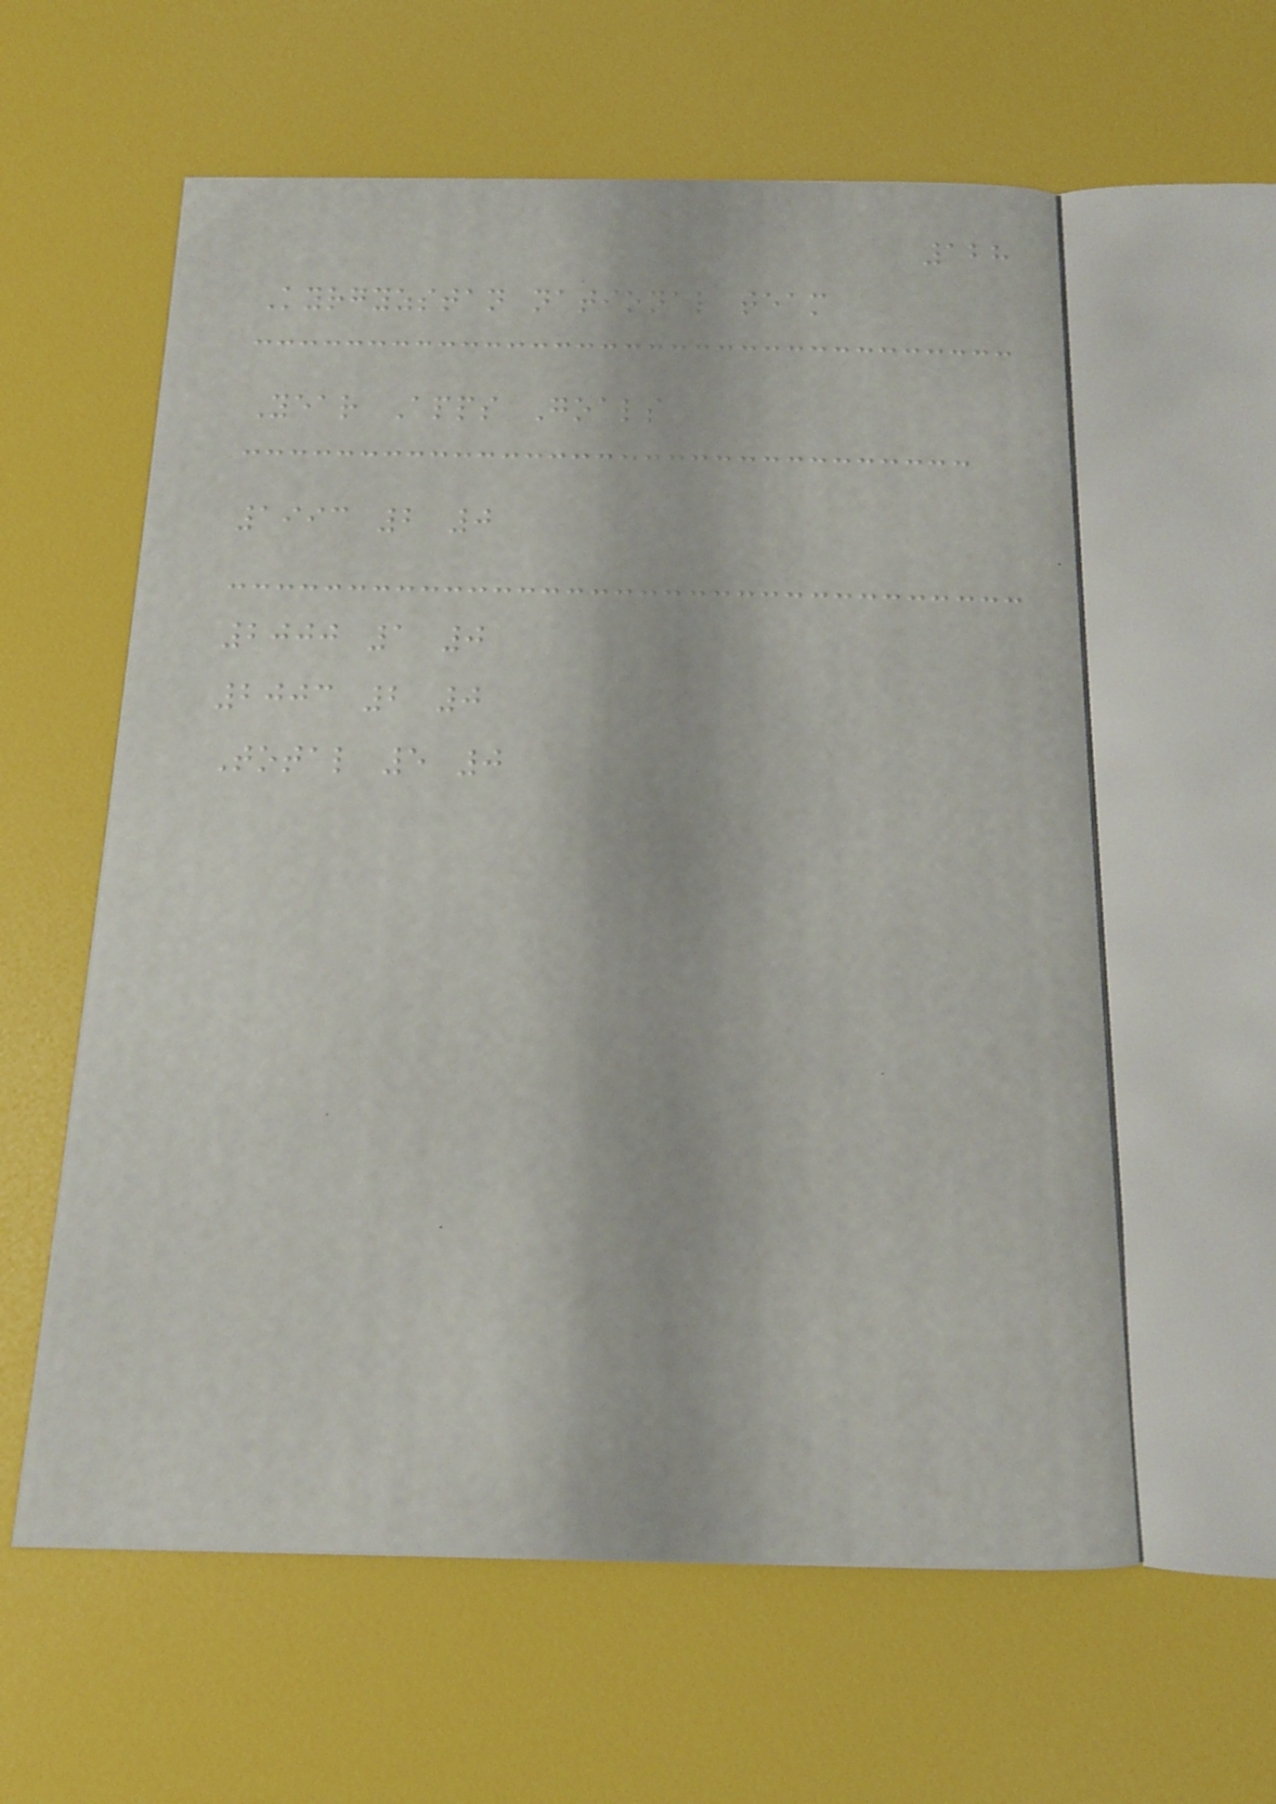128
Kyrgyzstan national team
Year Apps Goals
1993 2 0
2000 1 0
2003 2 0
Total 5 0
